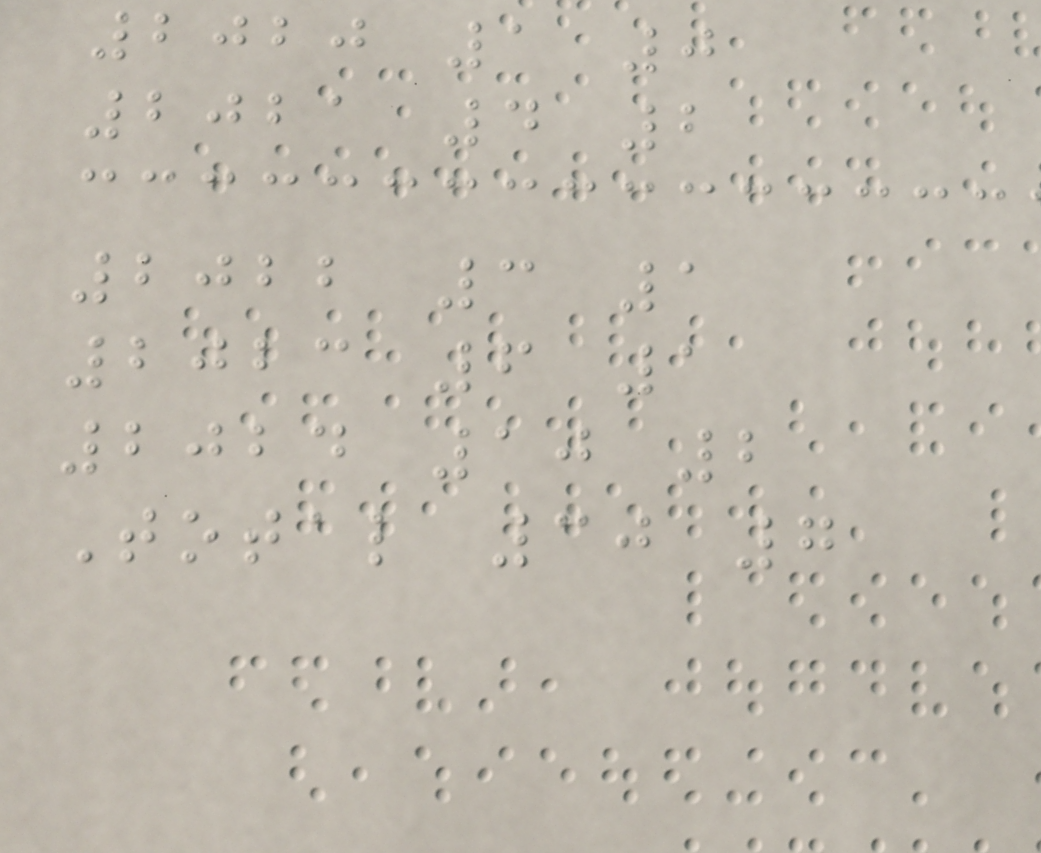2020 1 0
2021 4 2
2022 3 1
2023 6 1
2024 10 2
Total 30 7
